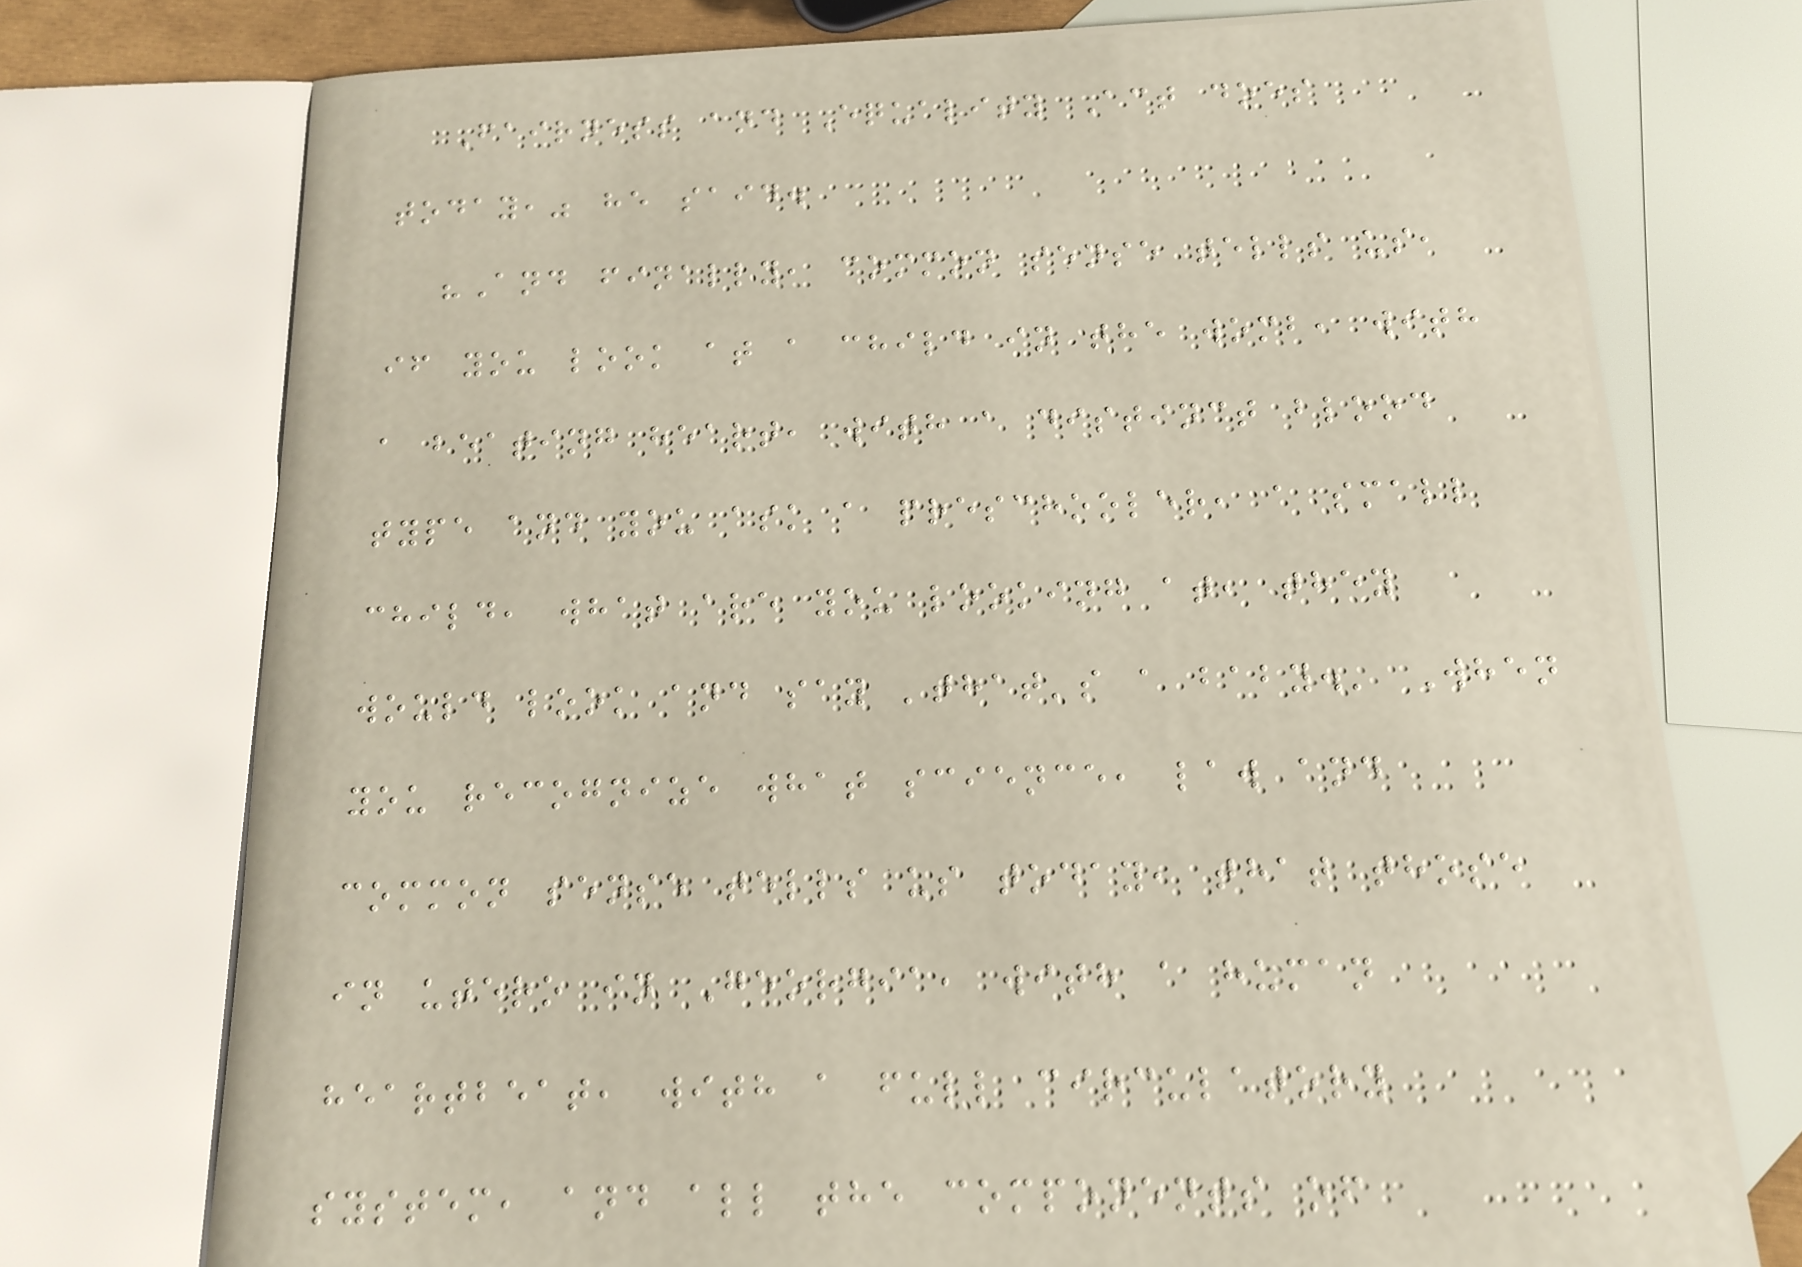Fairness and Equality Act does
today," he said.
"And finally, common sense tells us,
if you look at a child in the womb, with
a beating heart, with a distinct blood
type and you ask a preschooler, a small
child, what are you looking at, they
would look and say 'that's a baby.' When
you recognize what science, law and
common sense tells us today, that those
in utero in Georgia, with a human
heartbeat, with a full circulatory
system, and all the components of
